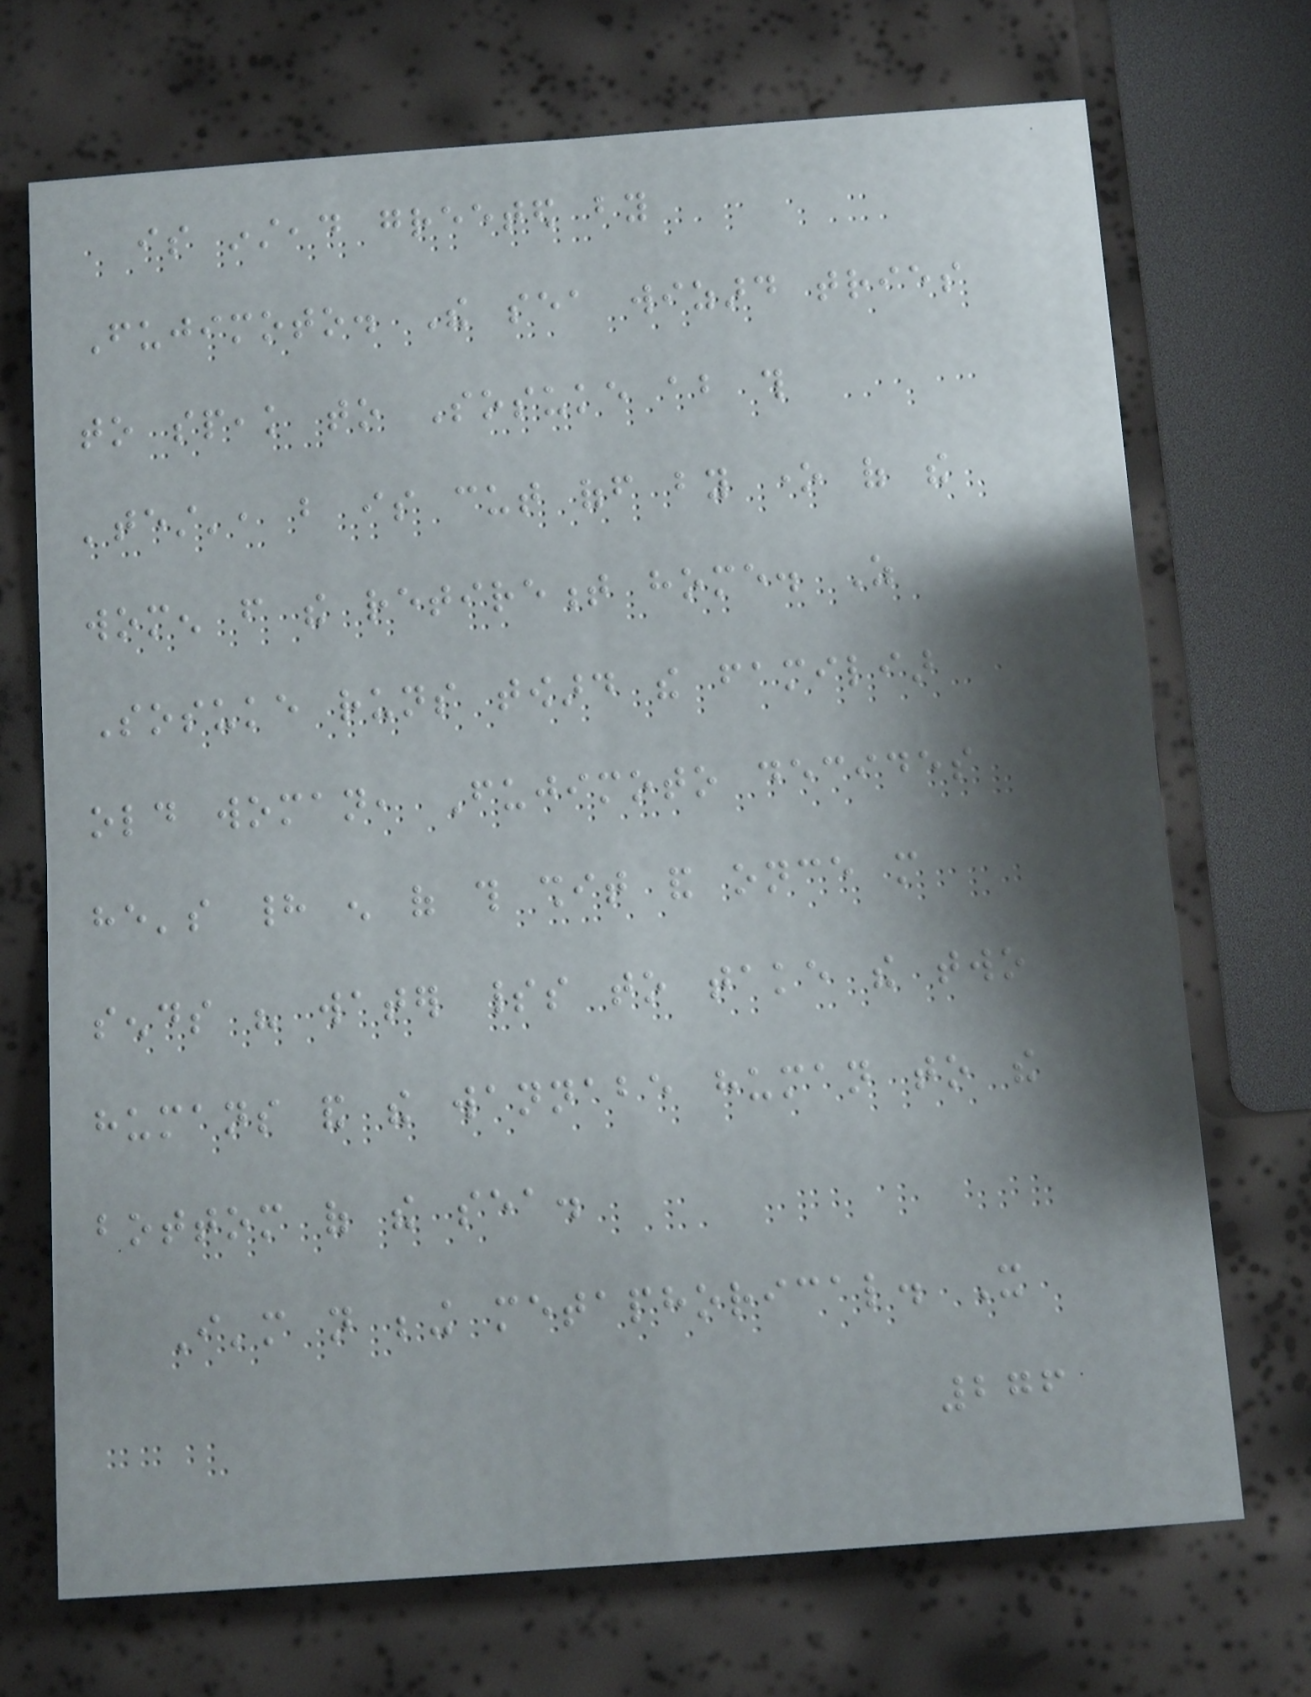is instead greeted by
Fujimoto. The sea wizard tries
to speak to Sosuke about this
'test', but is cut off by one of the
women from the retirement home. As
Sosuke runs toward the familiar
old woman, Fujimoto decides
he's had enough of this shit and once more
sends his water spirits to take the two
humans and the wannabe human to the
bottom of the sea.
I'm not being metaphorical. It
276
